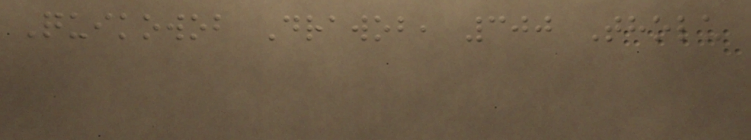Quikowob Drawob, 300 Tholu
